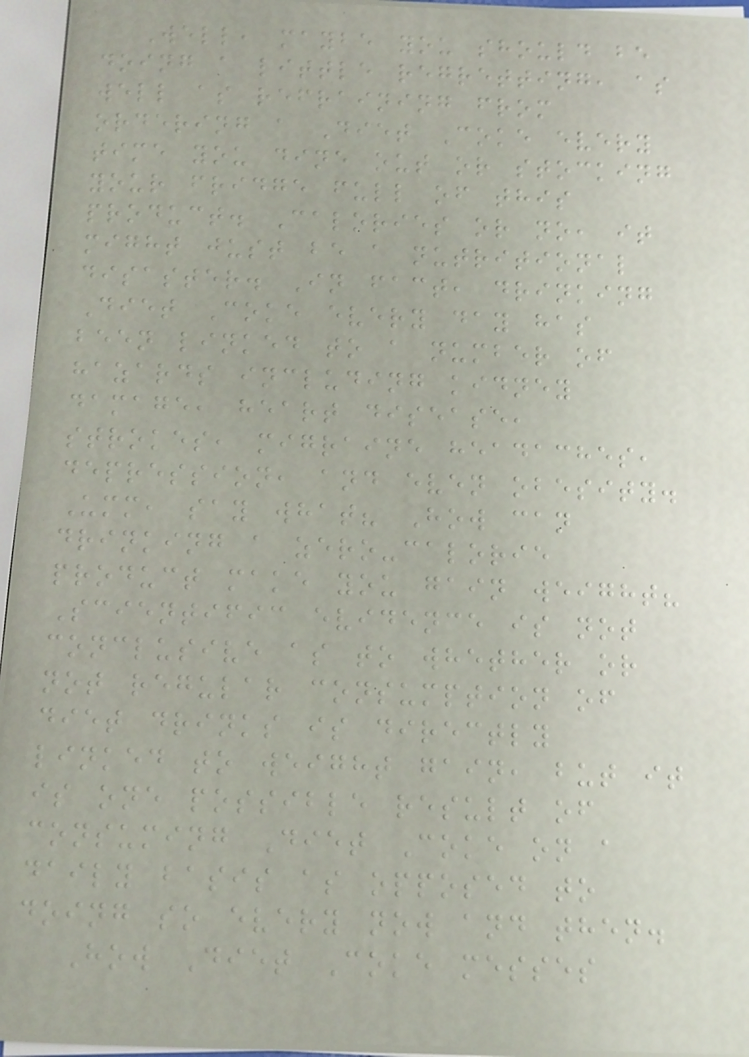Well, maybe you should be
doing a little regretting, as
well as refraining from
ordering a Diet Coke every
time you dine out or stocking
your fridge full of this
product. Calories or no, it
might just be a nutritional
disaster. In fact, drinking
Diet Coke every day has
been linked to a number of
hazards including kidney
damage, heart disease,
strokes, migraine headaches,
depression, and even obesity.
Umm, say what? How can
drinking a zero-calorie
product make you gain weight?
Scientific evidence is not
conclusive as to whether or
not regular consumption of
diet drinks is directly
linked to weight gain, but it
is one possible result of
consuming Diet Coke on a
daily basis as opposed to
doing so every now and then.
How Diet Coke messes
